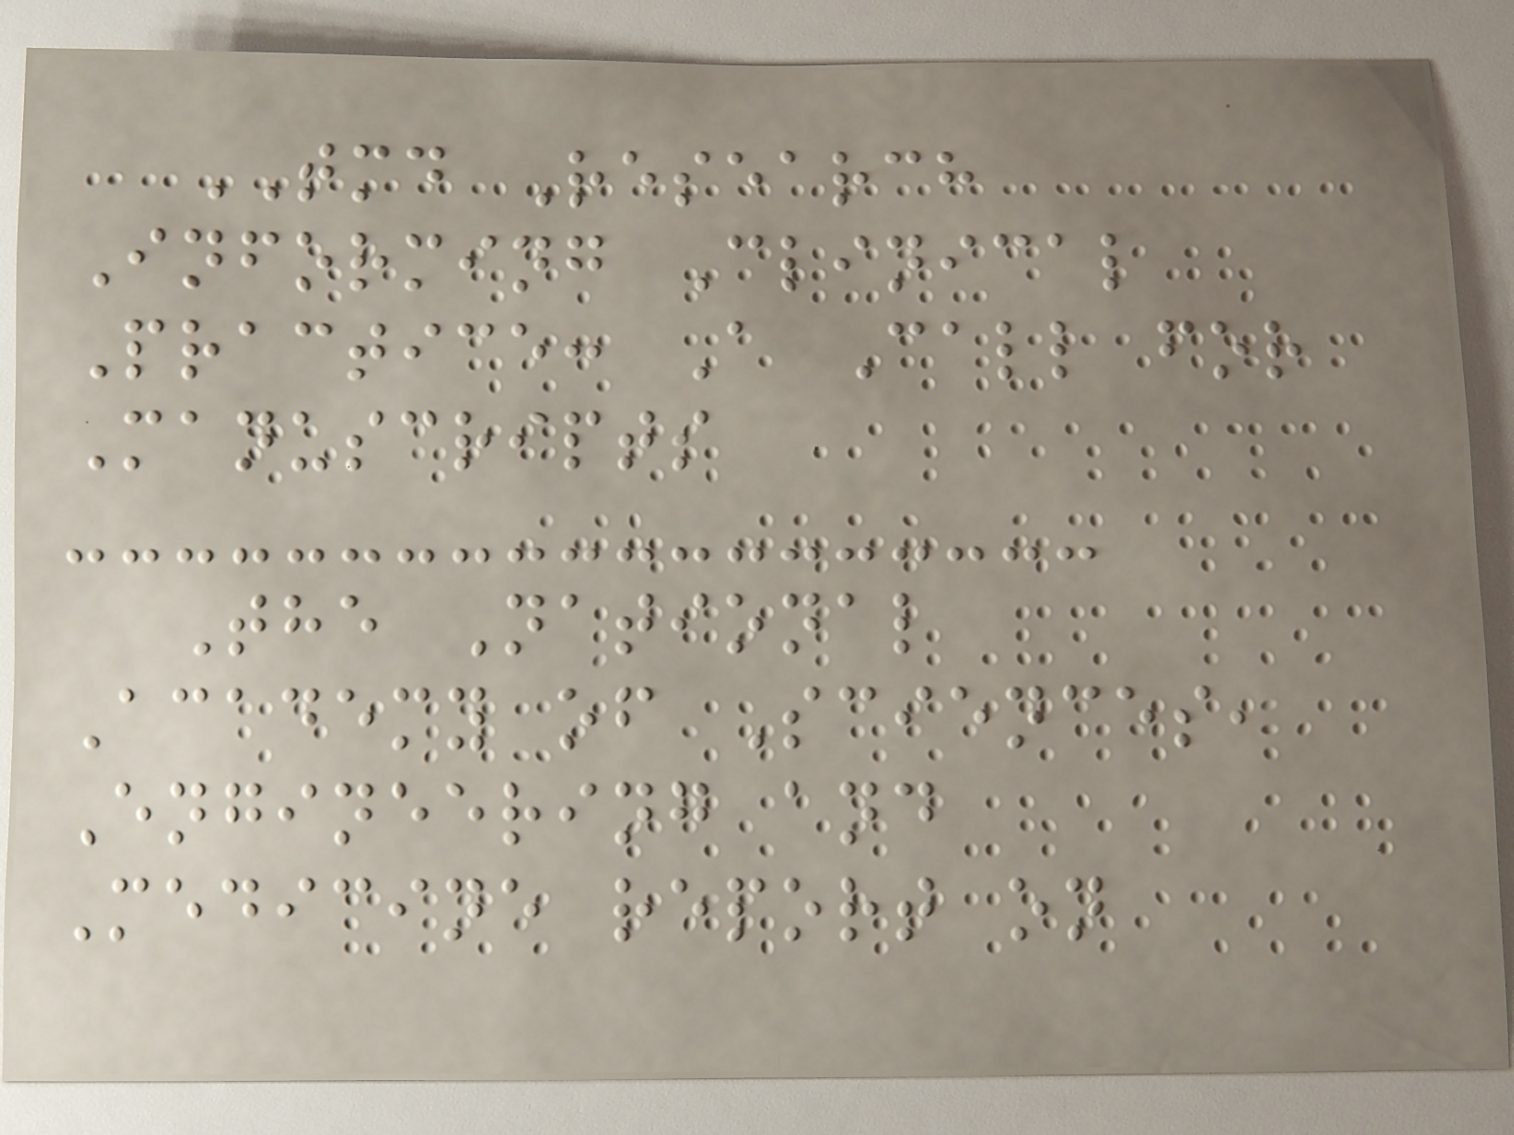TMD Research
Informing Clinical
Practice: A Call for
Manuscripts
The National
Academy of Sciences,
Engineering and
Medicine report on
